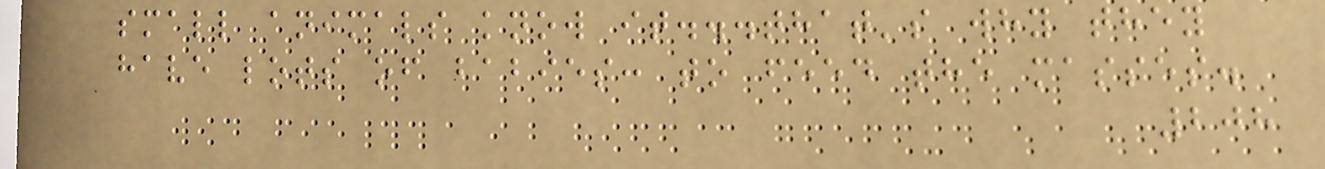small animals know it...that's why they
have lots of babies: to feed the masses.
208
